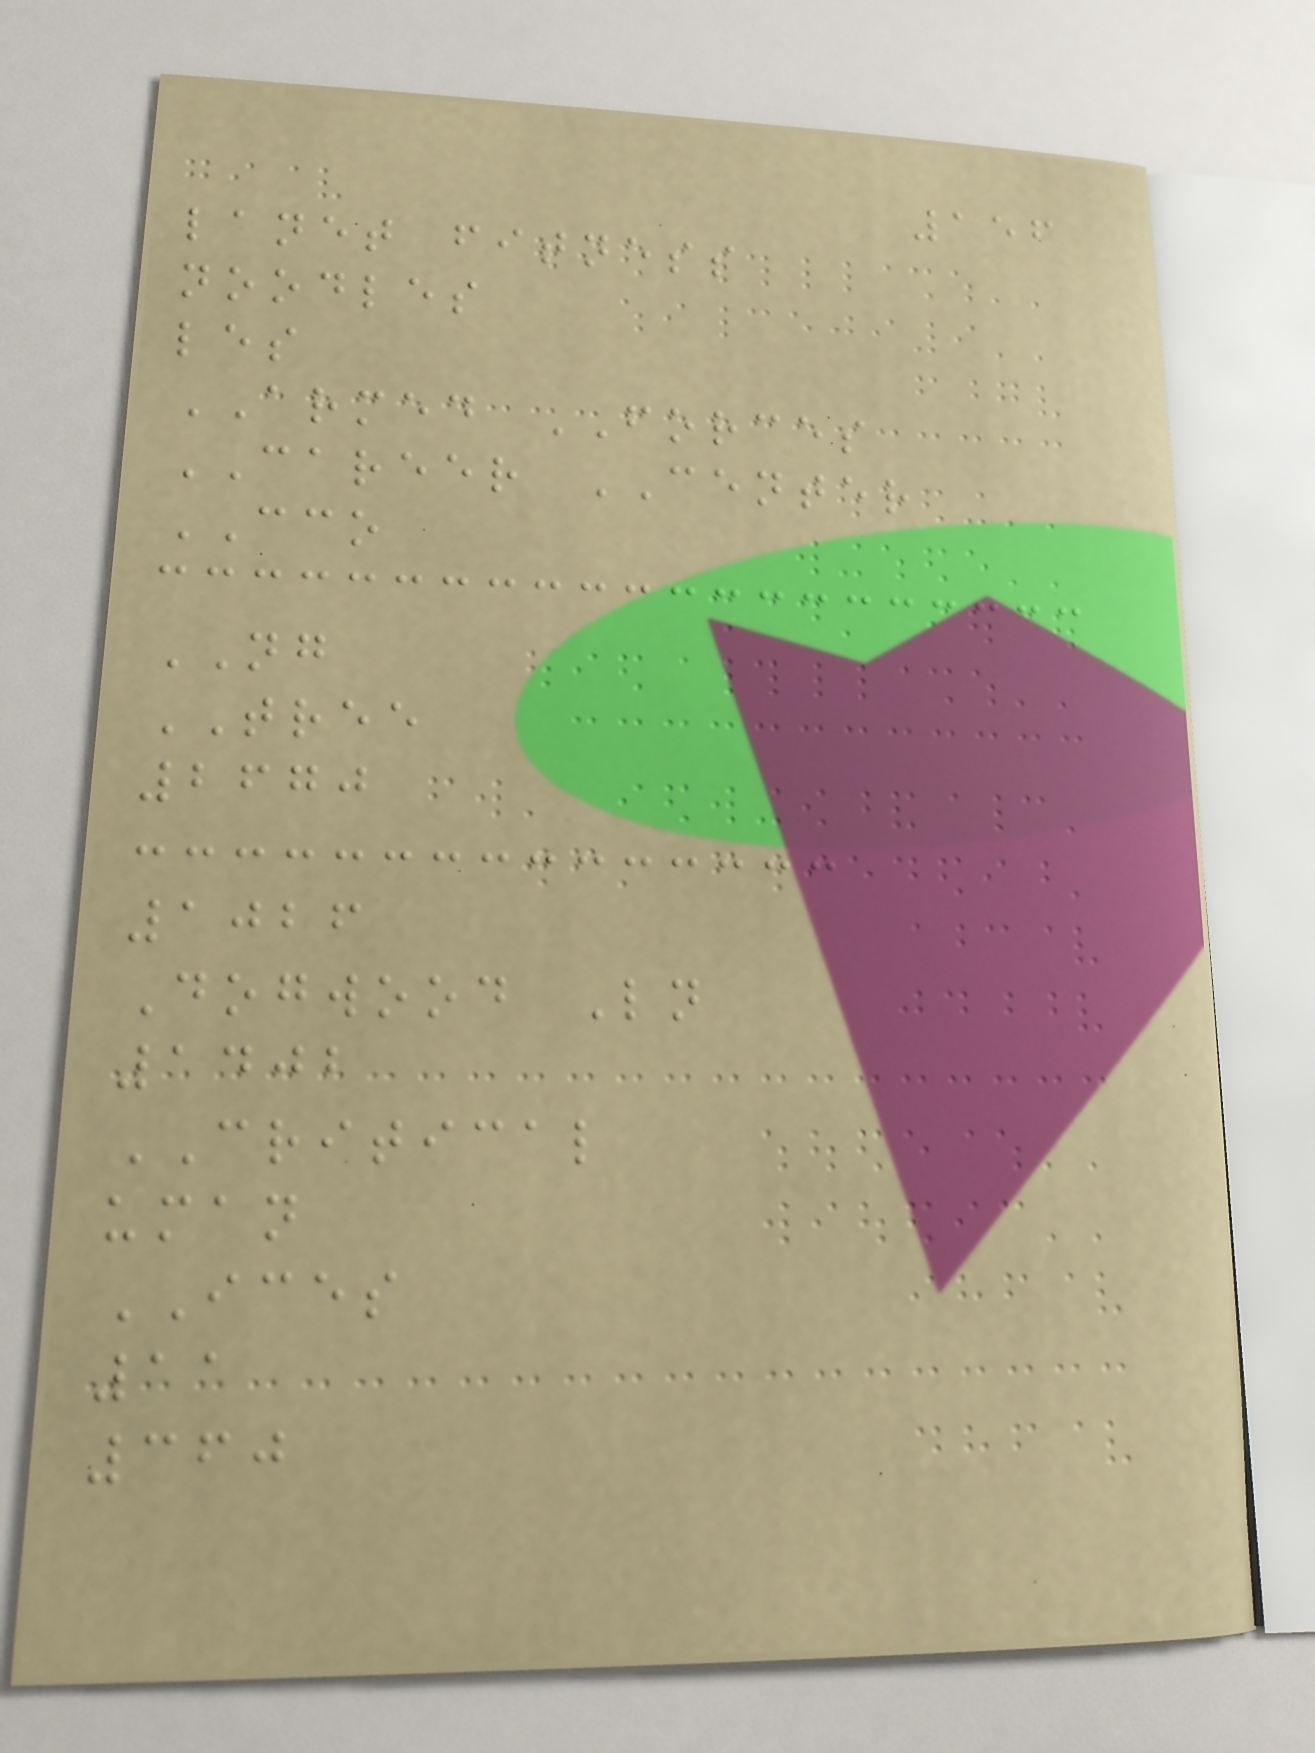156
lanet fitness
noodles
les
ARMED FORCES
CAREER CENTER
CCO
NG
TREE
2670
1026
Dogwood Ln
1402
CRITICAL
uman
ICES
11
360
